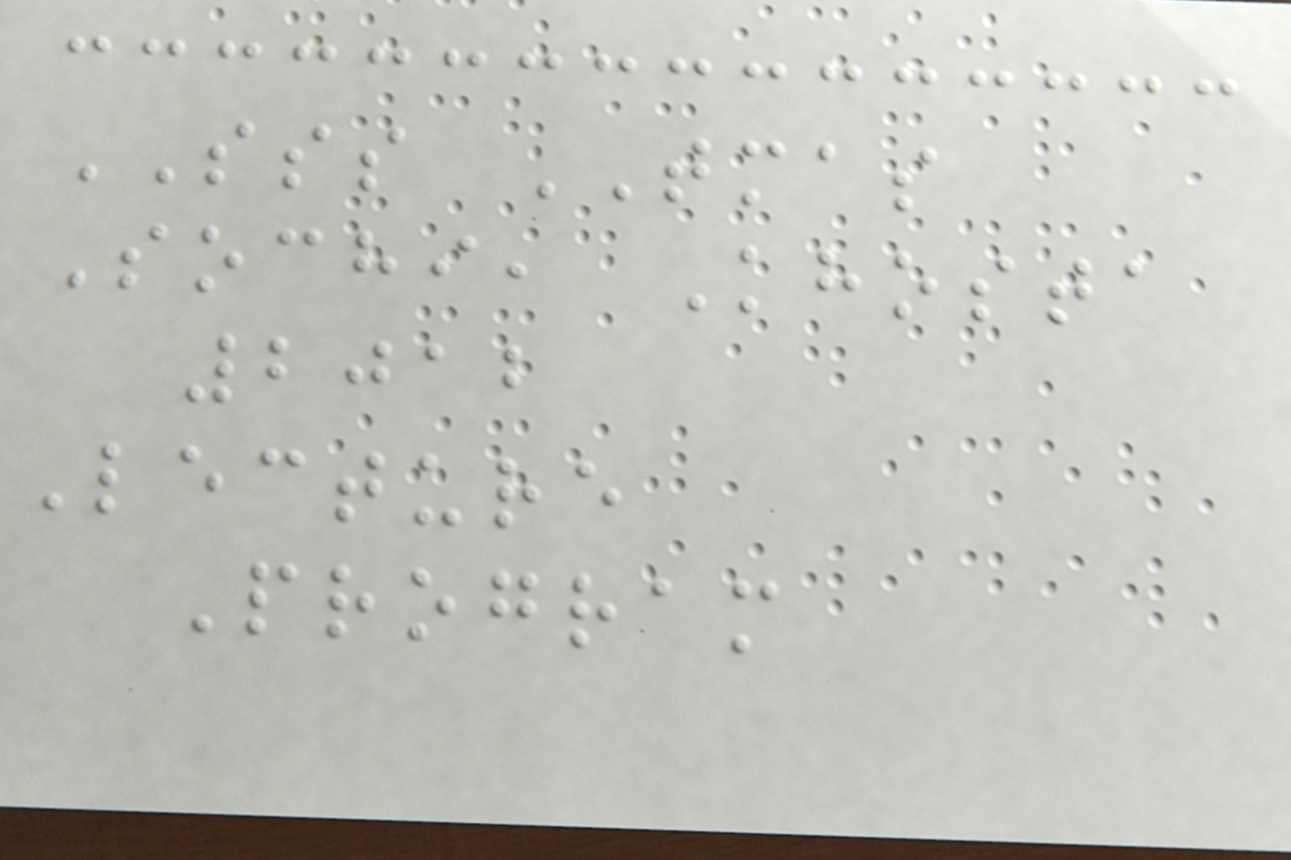SSS TMAS
Sochi, Khosta
2012
Lecture
Program
